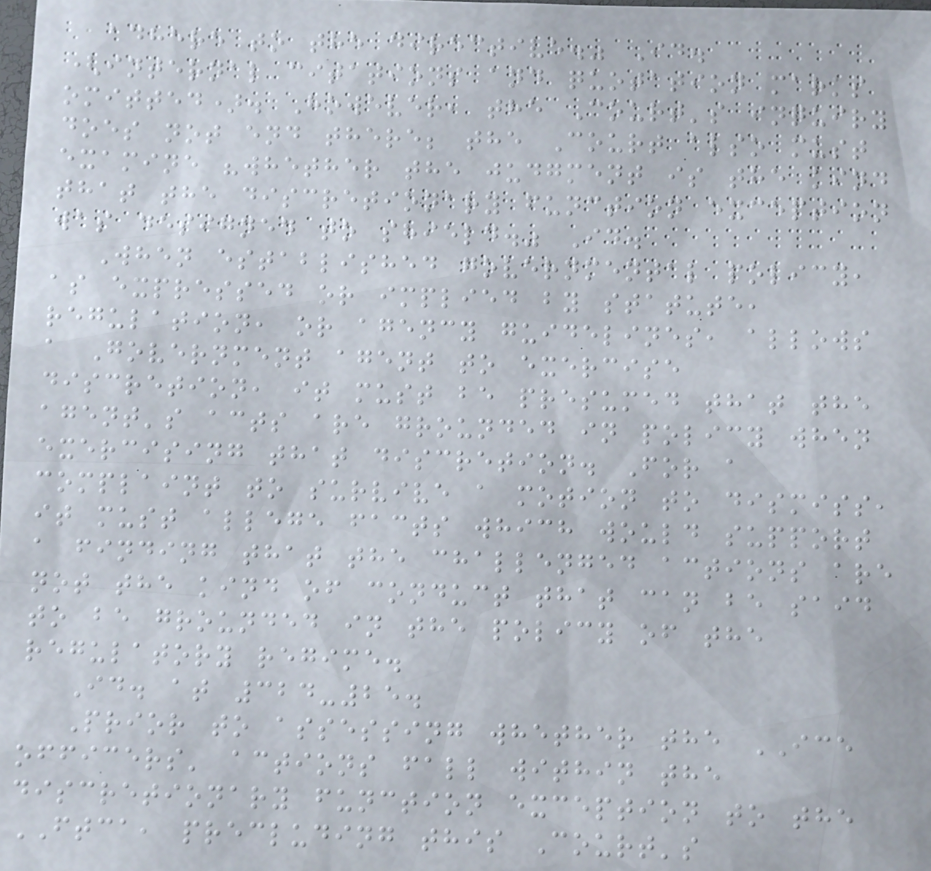adhere to the directive." Id.
(internal citations and quotation marks
omitted). However, the Court's inquiry
does not end there; the Court also must
examine "whether the judgment is the kind
that the discretionary function exception
was designed to shield." Id.
When established governmental policy,
as expressed or implied by statute,
regulation, or agency guidelines, allows
a Government agent to exercise
discretion, it must be presumed that the
agent's acts are grounded in policy when
exercising that discretion. For a
complaint to survive a motion to dismiss,
it must allege facts which would support
a finding that the challenged actions are
not the kind of conduct that can be said
to be grounded in the policy of the
regulatory regime.
Id. at 324-25.
Prior to assessing whether the ICE
officers' actions fall within the
discretionary function exception to the
FTCA, precluding this Court's
